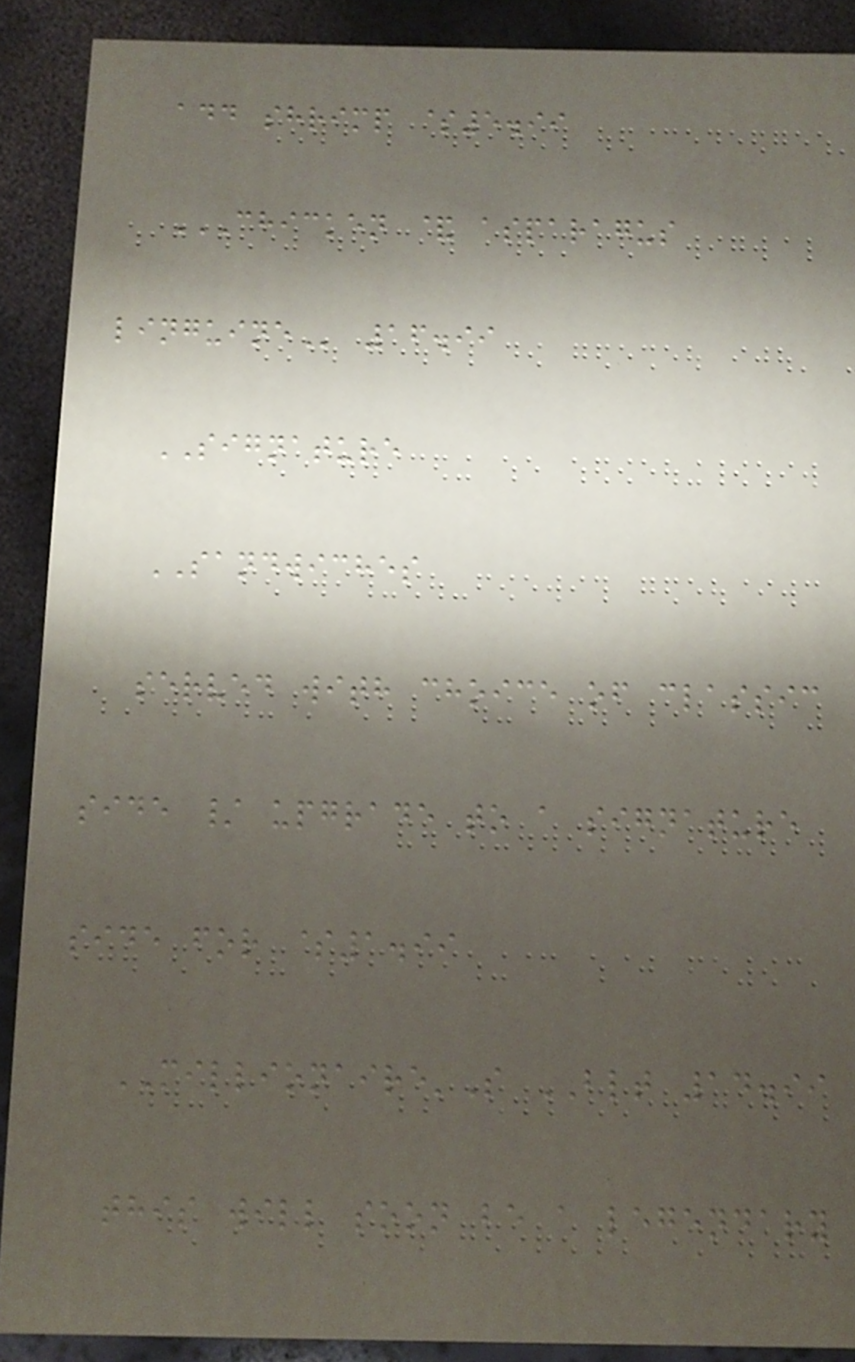add shrimp $5.99
CHICKEN & ASPARAGUS
LINGUINE 16.99
SIGNATURE
SANDWICHES
served with choice of classic
side / upgrade to a signature
side for $1.99
MILLIONAIRE'S BLT 14.99
this will soon be a legendary
